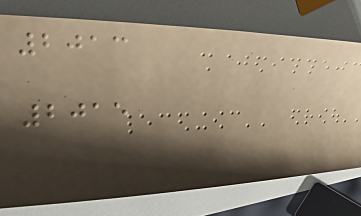2013
2015
